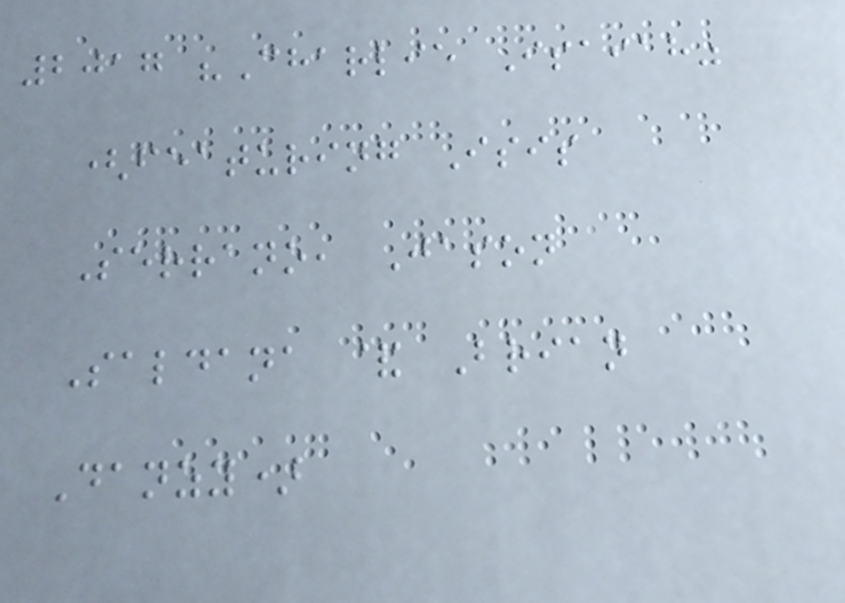2017 "Charlie Isaiah"
(featuring Isis
Serrano, Jason
Saldana & Brian
Danzy)
